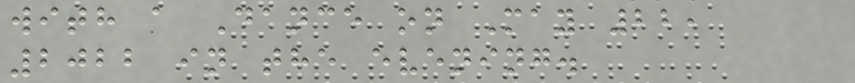with a Dance on May 22,
2022 in the evening.
